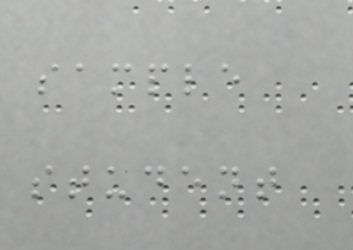sample
student
